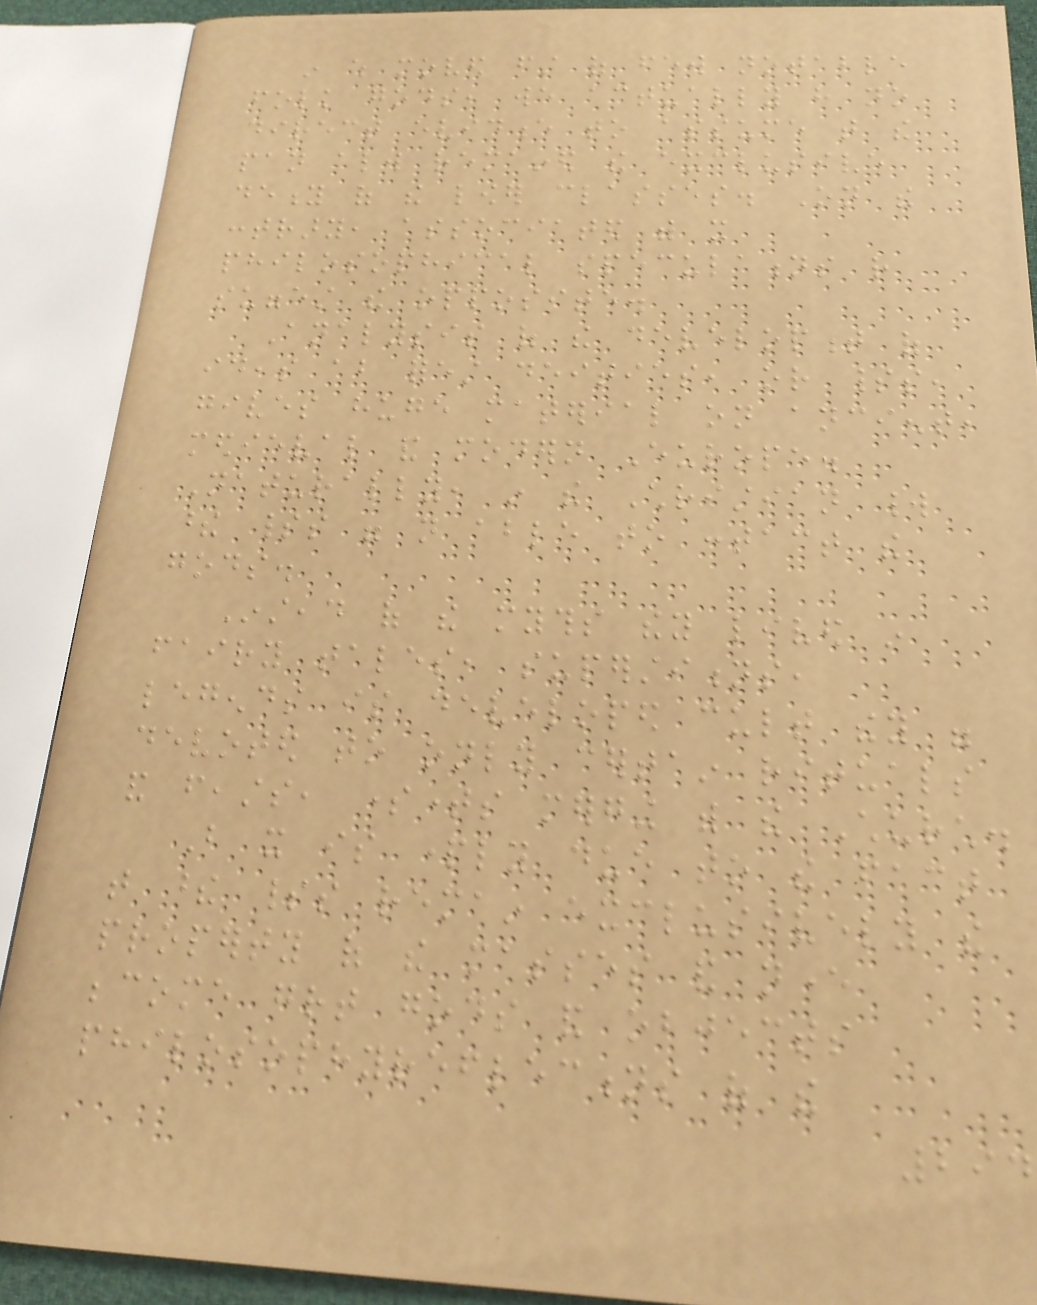in which moved first of few notable
folk gods, we actually have no
direct evidence to assume that the
pan always remained the exclusive
deity of the lower classes. On the
contrary, associated with it
philosophical speculations rather
suggest the opposite.
Analysis of the development of
ideas about forest deities, or spirits,
gives huge material on ancient,
medieval and modern Europe.
Naturally, in the Christian world
these spirits were not able to contact the
gods.
Instead of the myths they lived in
fairy tales, superstitions,
legends is developed cult they were
devoted to only certain rituals
and feasts, sometimes merging with the Church.
But it is partly due to the fact
that these spirits remain exclusively the
property of the masses and never
become great gods and objects
philosophyreflections of the
294
